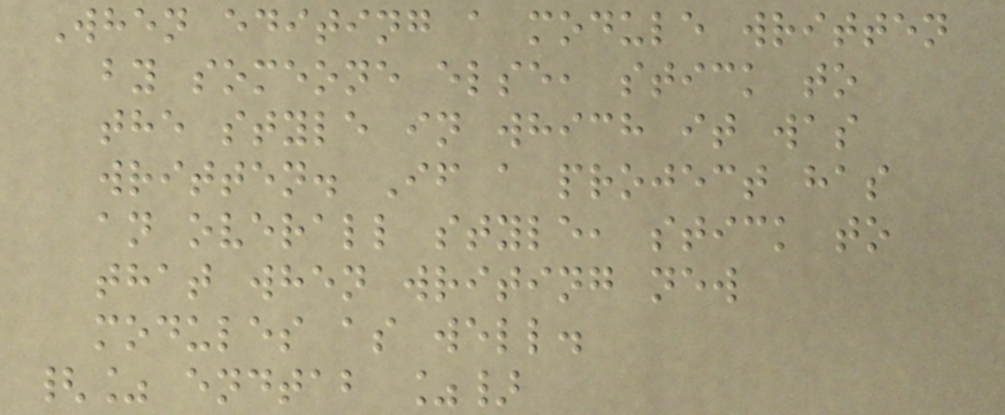When editing a module written
by someone else, stick to
the style in which it was
written. If a project has
an overall style, stick to
that when writing new
modules as well.
{% endtab %}
